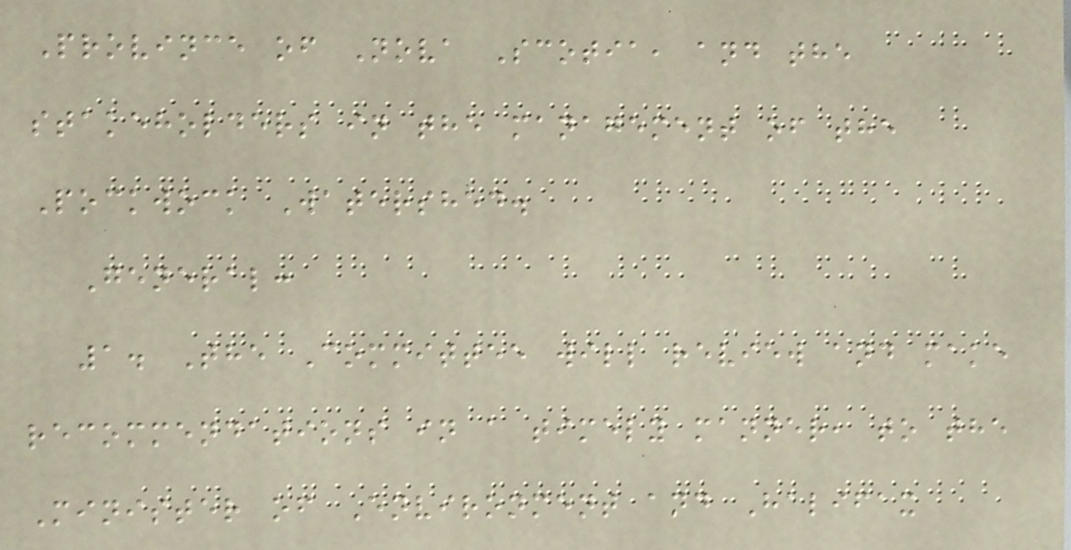Province of Nova Scotia, and the
stakeholders in the management of the
Pockwock Watershed.
General:
1. The Committee will review and make
recommendations in a timely manner, to the
Minister of Environment and Halifax
